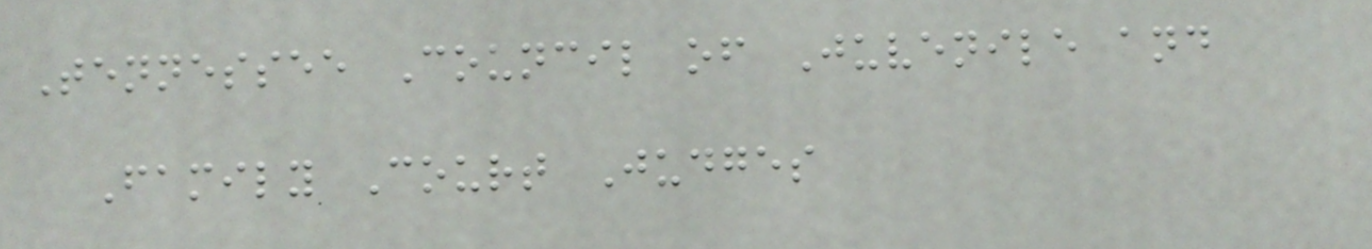Tennessee Council of Juvenile and
Family Court Judges
